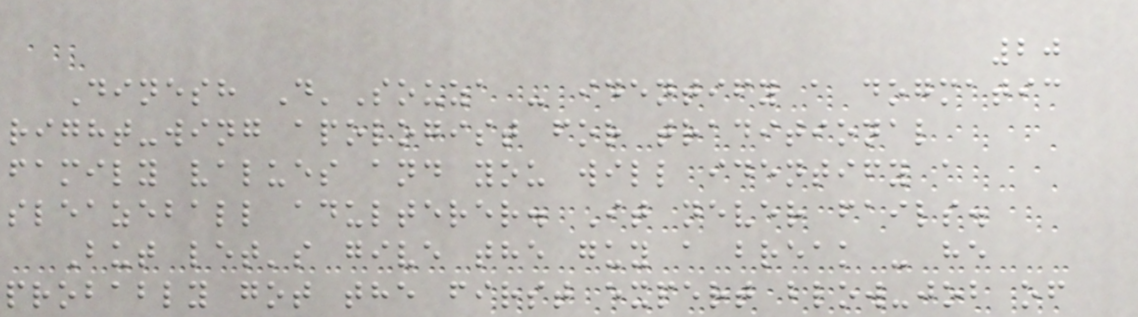20
Dinesh D'Souza - identify a dogmatic
right-wing apologist for traditional
family values and you will identify a
sleazeball adulterer. It never fails.
But let's give the guy a break - he
probably got the first expert blow-job of
